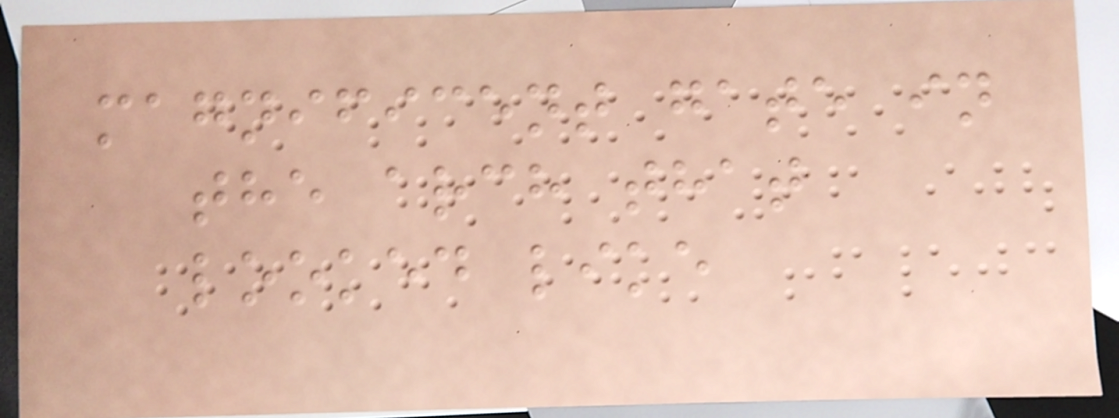magnificent gate in
the arch that
looked like
